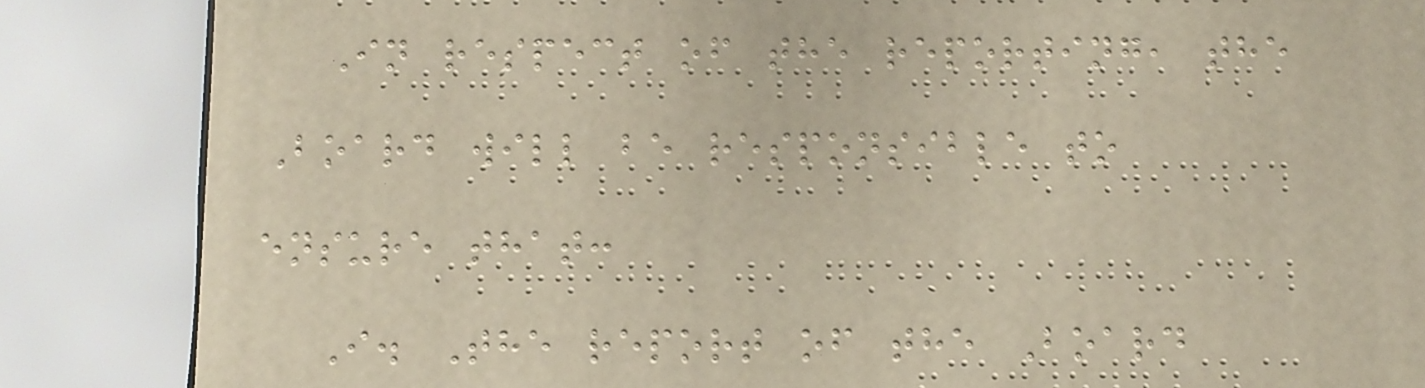In respect of the reporting, the
Board will be responsible to
ensure that:
I. The report of the Board
